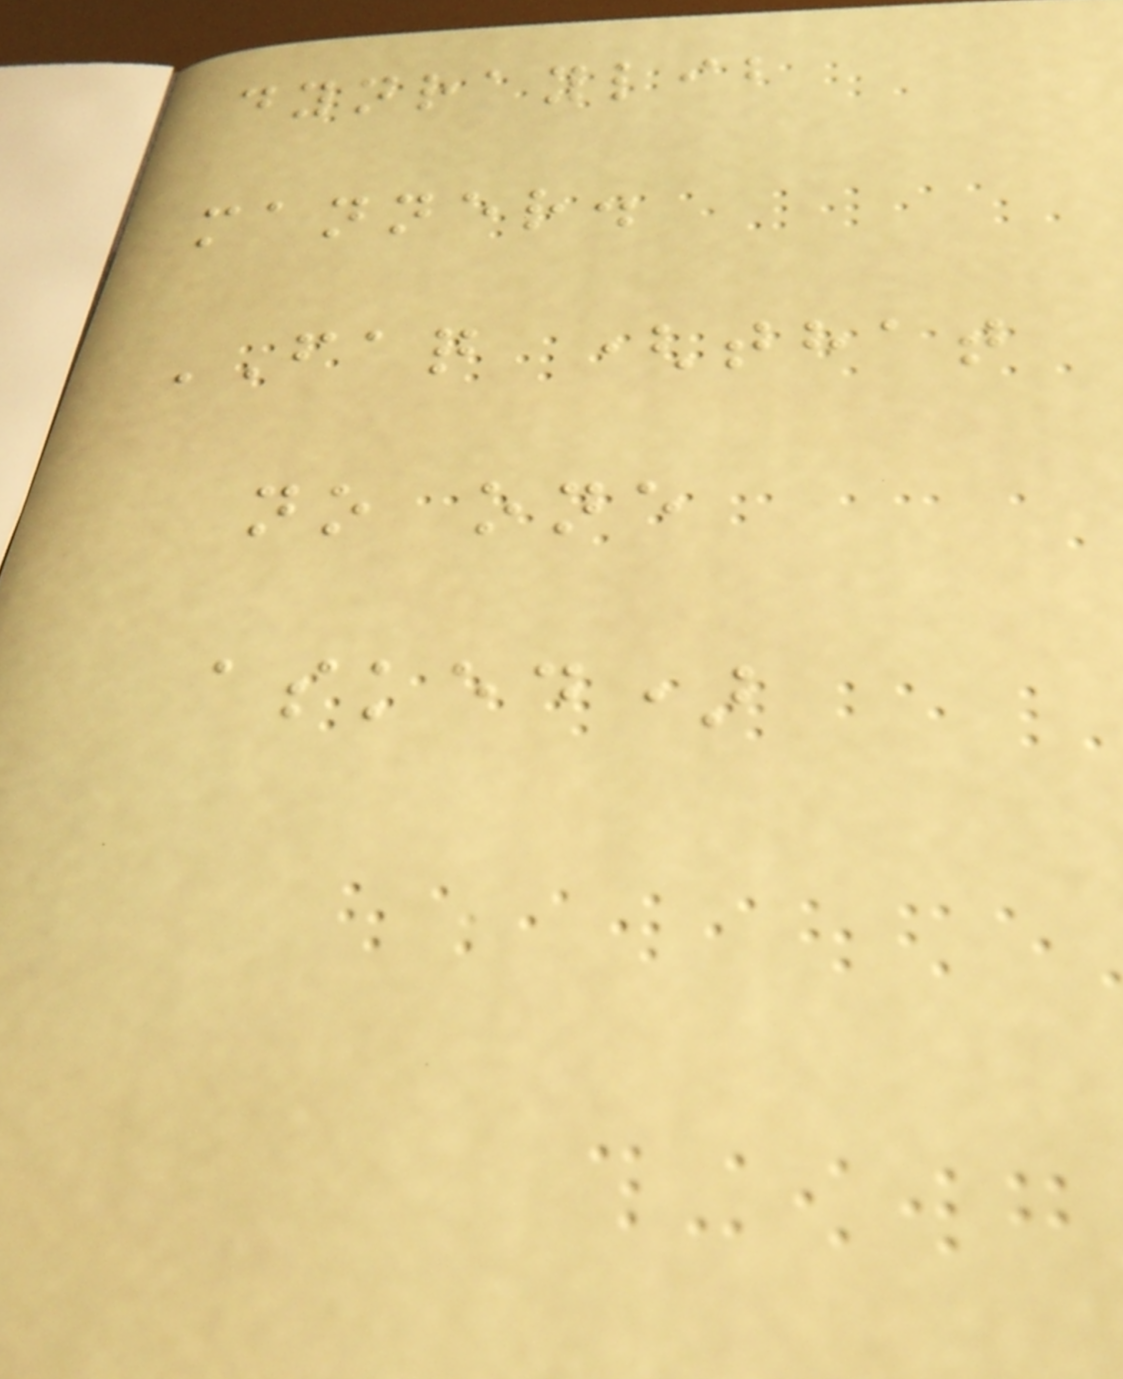dynraylib
manner.
FAQ (that
no one
asked)
